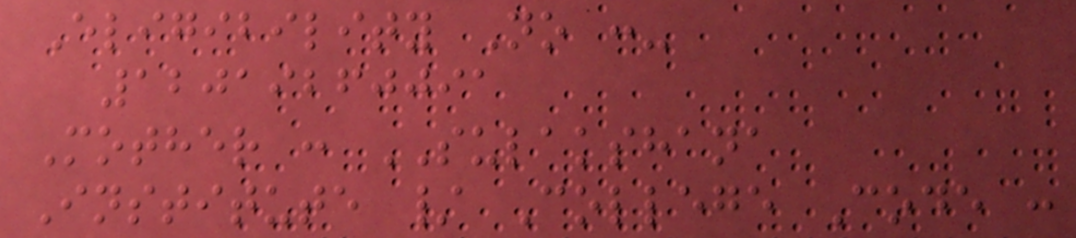Eligibility No :-
12019260091
Mother : SULAKSHANA
Institute / College Code :
